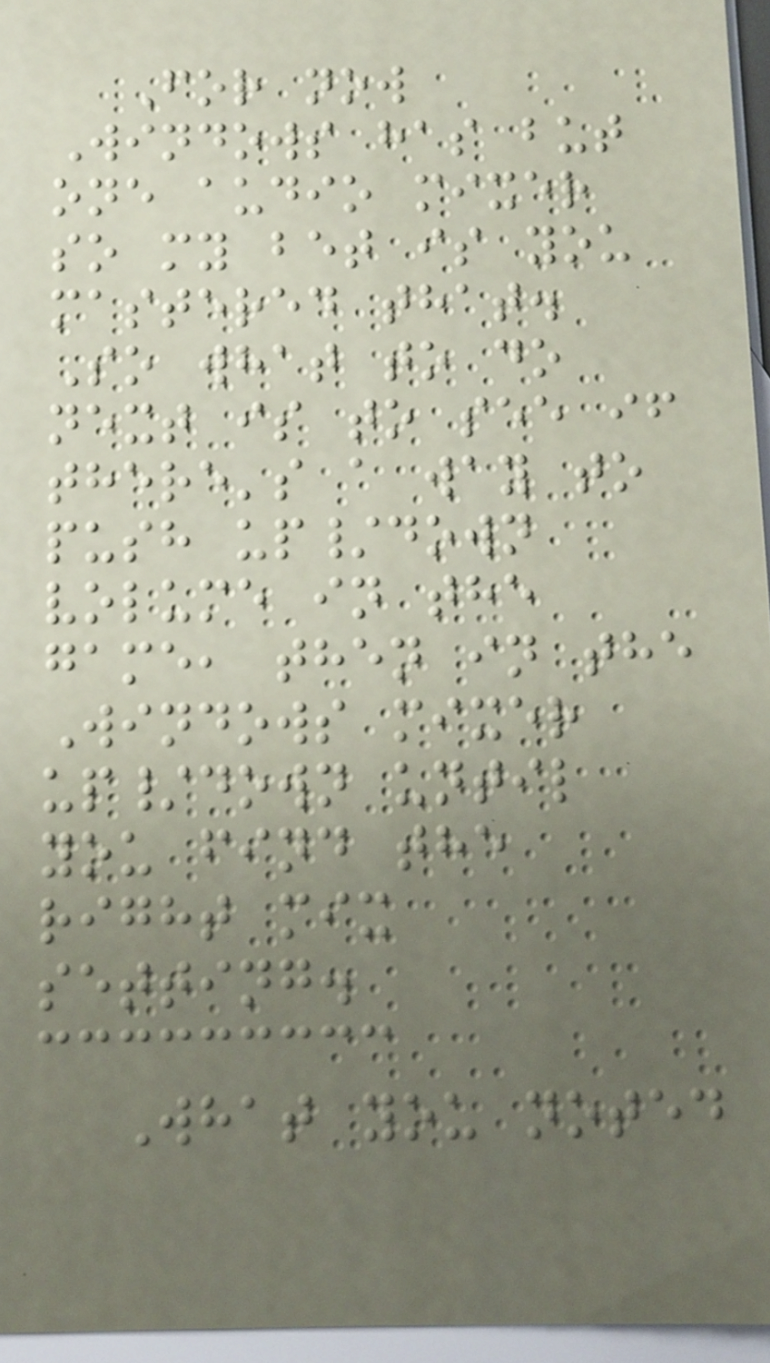For now
Windows has but
one audio mixer
so my bet is you
mastered that.
So what to do
next is to see if
there's a way to
push up/down
volume in the
game, then in the
Windows mixer
up/down until
you find the
right mix
setting.
What you noted
